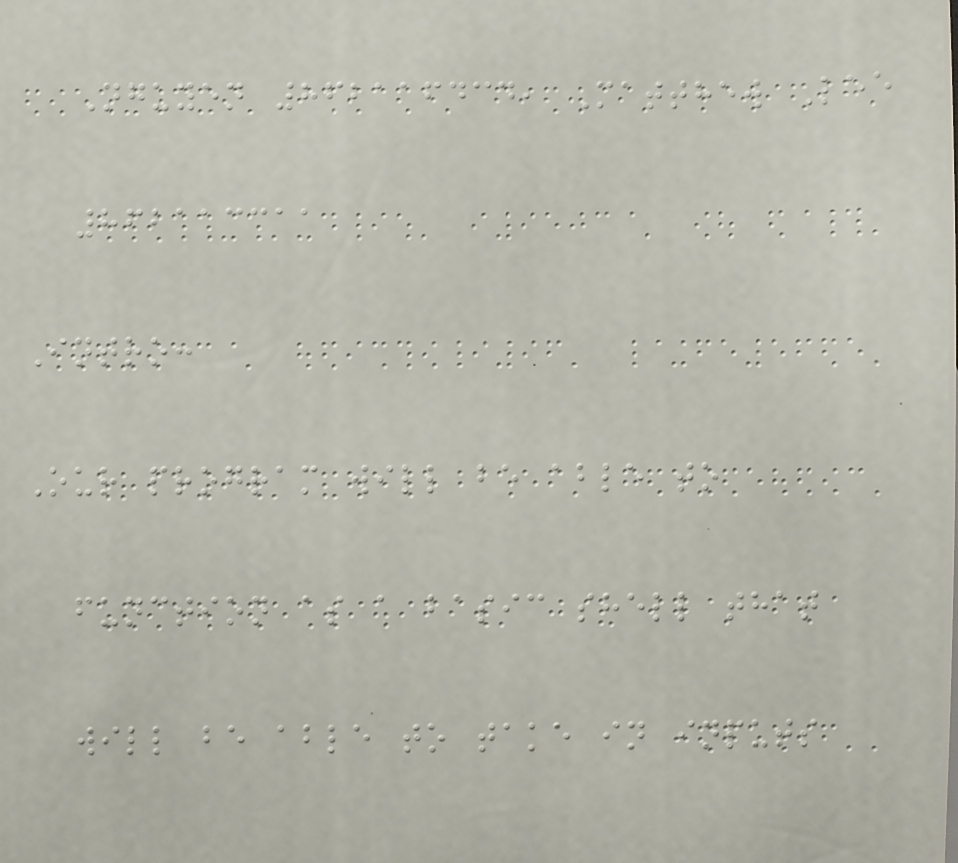Nguyen 862116434, Matthew Lee
862113311
Intro:
Our program will be able to
function as a basic shell that
will be able to take in inputs
